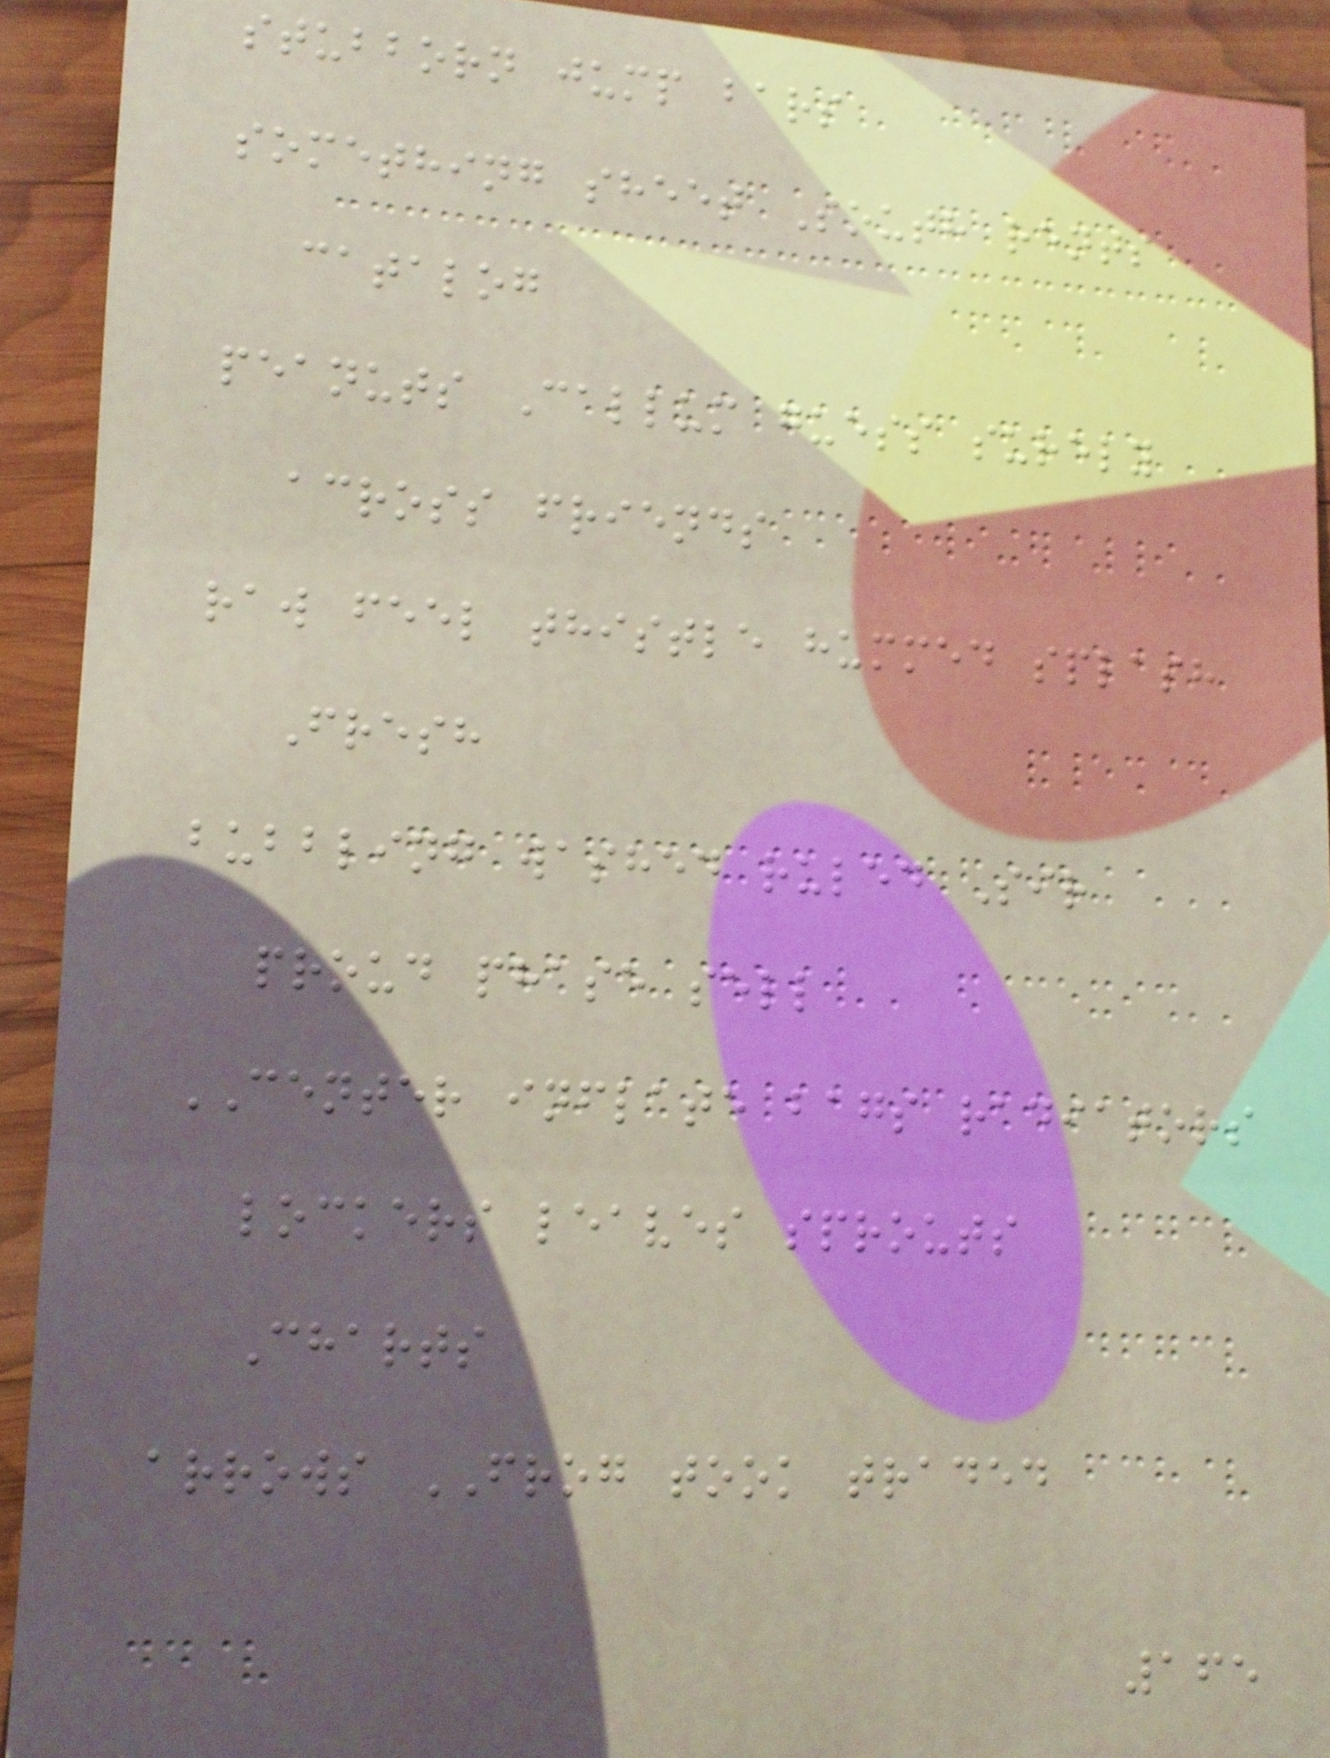stubborn jump bars
something sheet South rents
catalog
peanuts Callum guess surely
across friends
raw feel thistle hummed splash
Fresh
bubbling washed ruled Sir
proud phase sell
CENTER inflate bags radiators
lockers leaves sprouts
Charts
arrows FROG took traded
165
